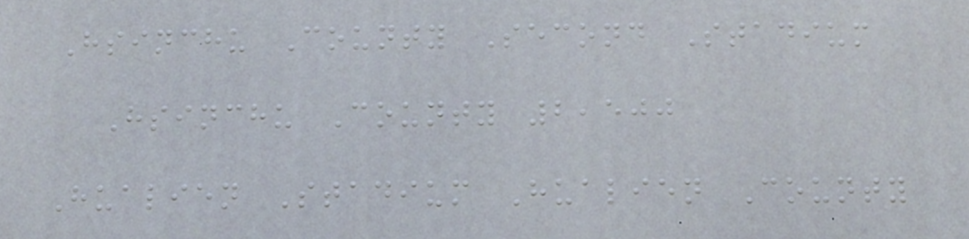Hsinchu County Second Stadium
Hsinchu County 2,500
Hualien Stadium Hualien County
